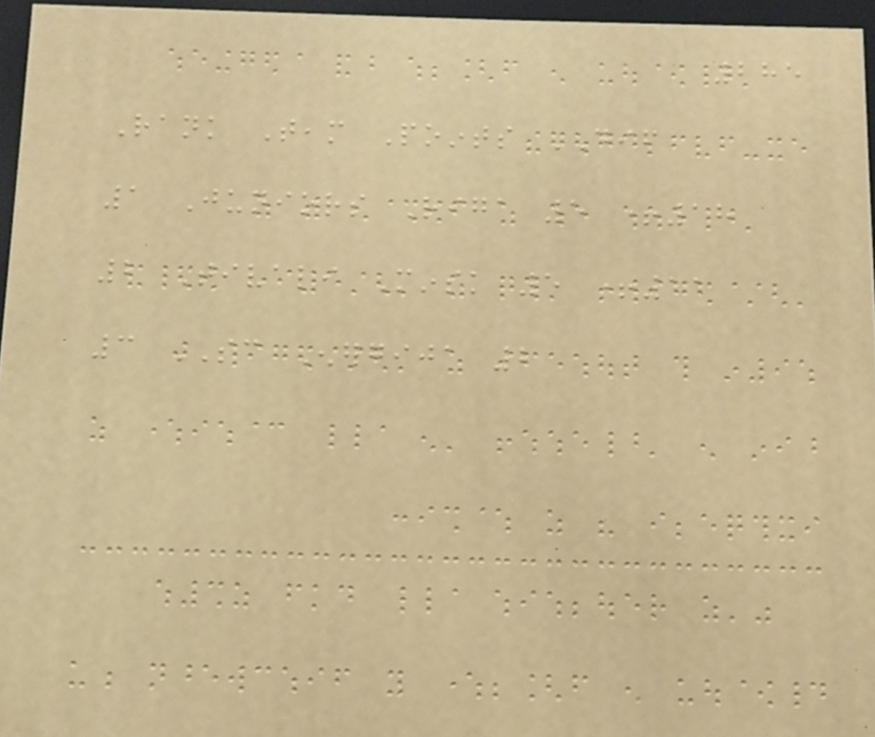285
Rank Team Points DIF
1 Juniors Riga 5 +18
2 Tivali Minsk 5 +11
3 SC Energija 2
